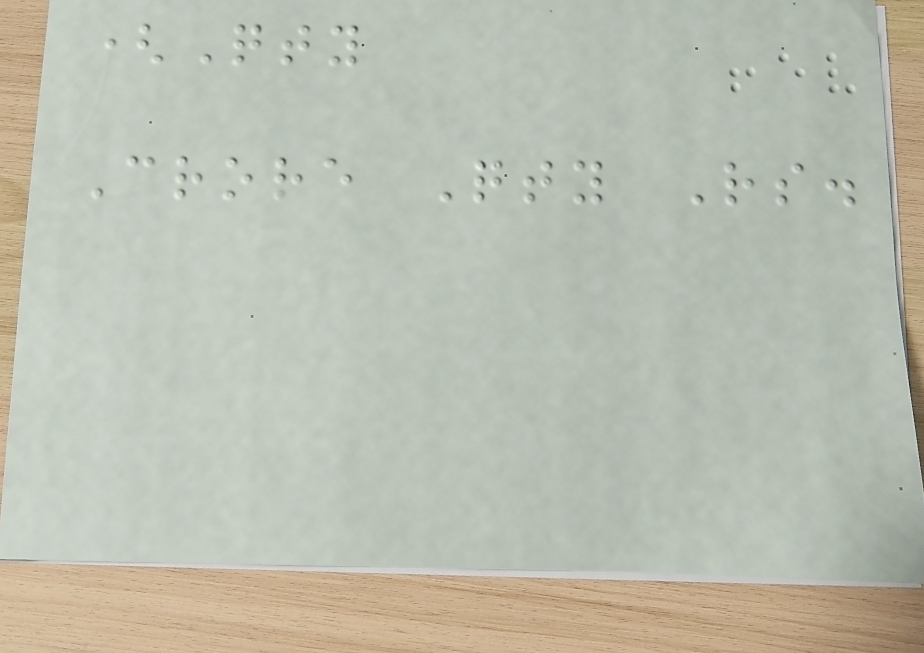(Qty
Crore Qty Rs.
